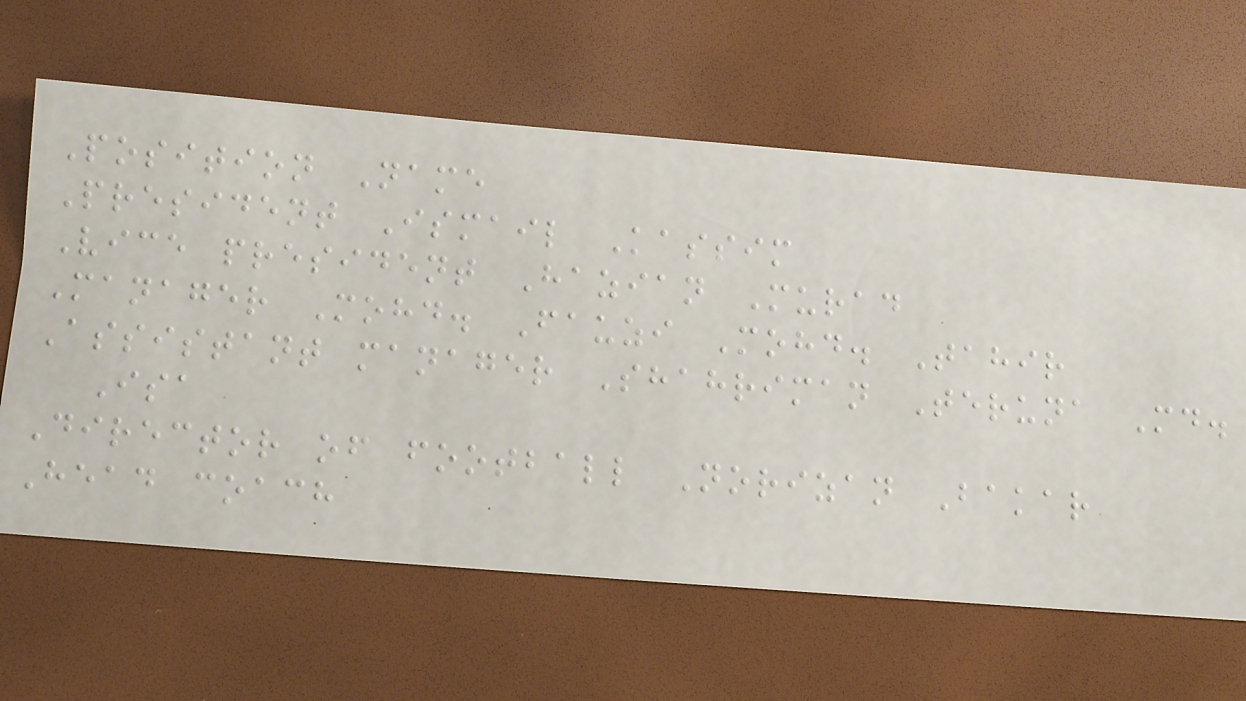Position Name
President Ismail Kassim
Vice president Hazian Murad
Manager Mohd. Fauzi Mohd. Tahir
Assistant manager Shahriman Teruna Md.
Isa
Director of football Norizan Bakar
Head coach
